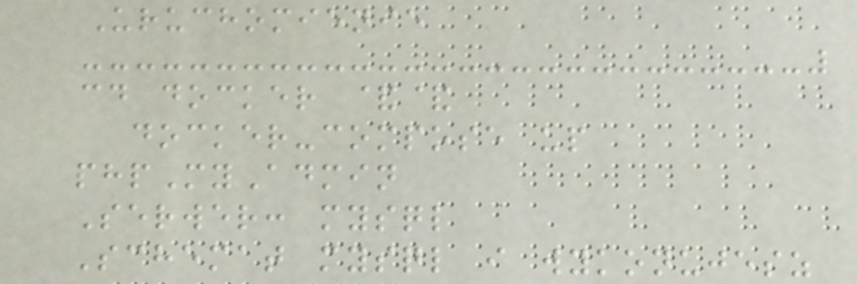Uruchomienie
cd docker &&
docker-compose up
phpMyAdmin
Serwer: mysql
Schemat mysql i wykonujesz
